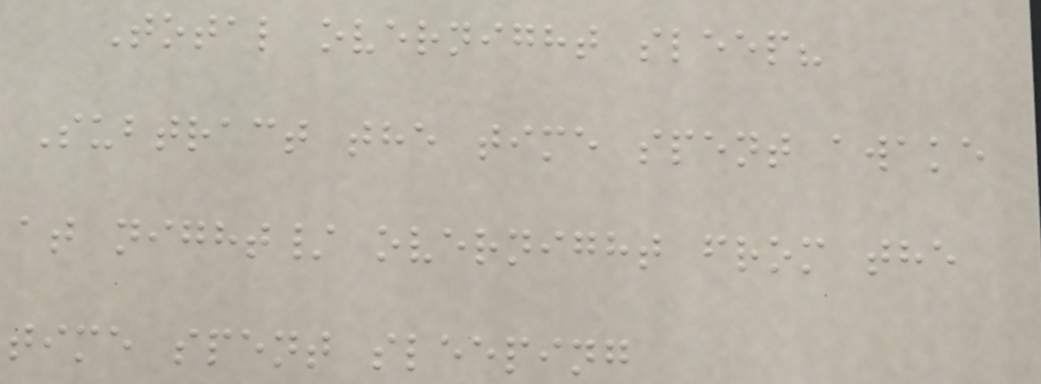Total overnight sleep?
Subtract the time spent awake
at night/ overnight from the
time spent sleeping
